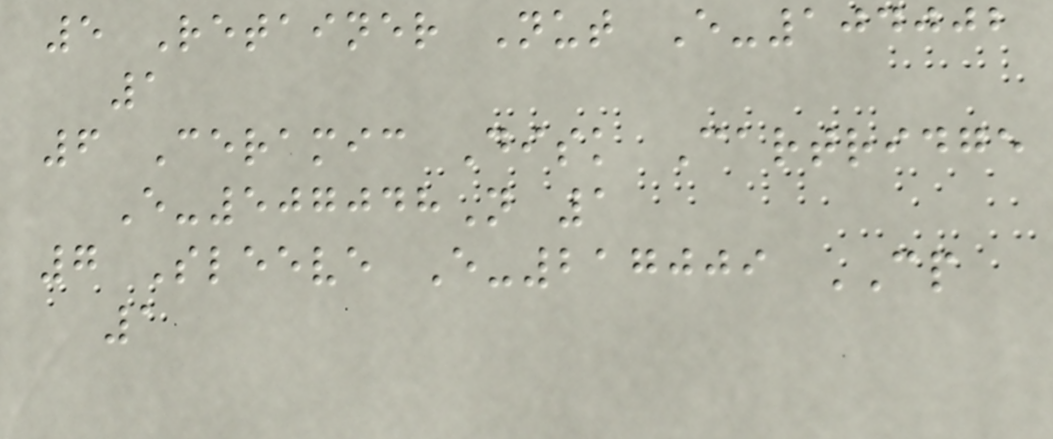5 Retainer Nut E-104002
1
6 Ceramic Disk Cartridge
E-507048N 1
7 Sleeve E-217009 CP
1
